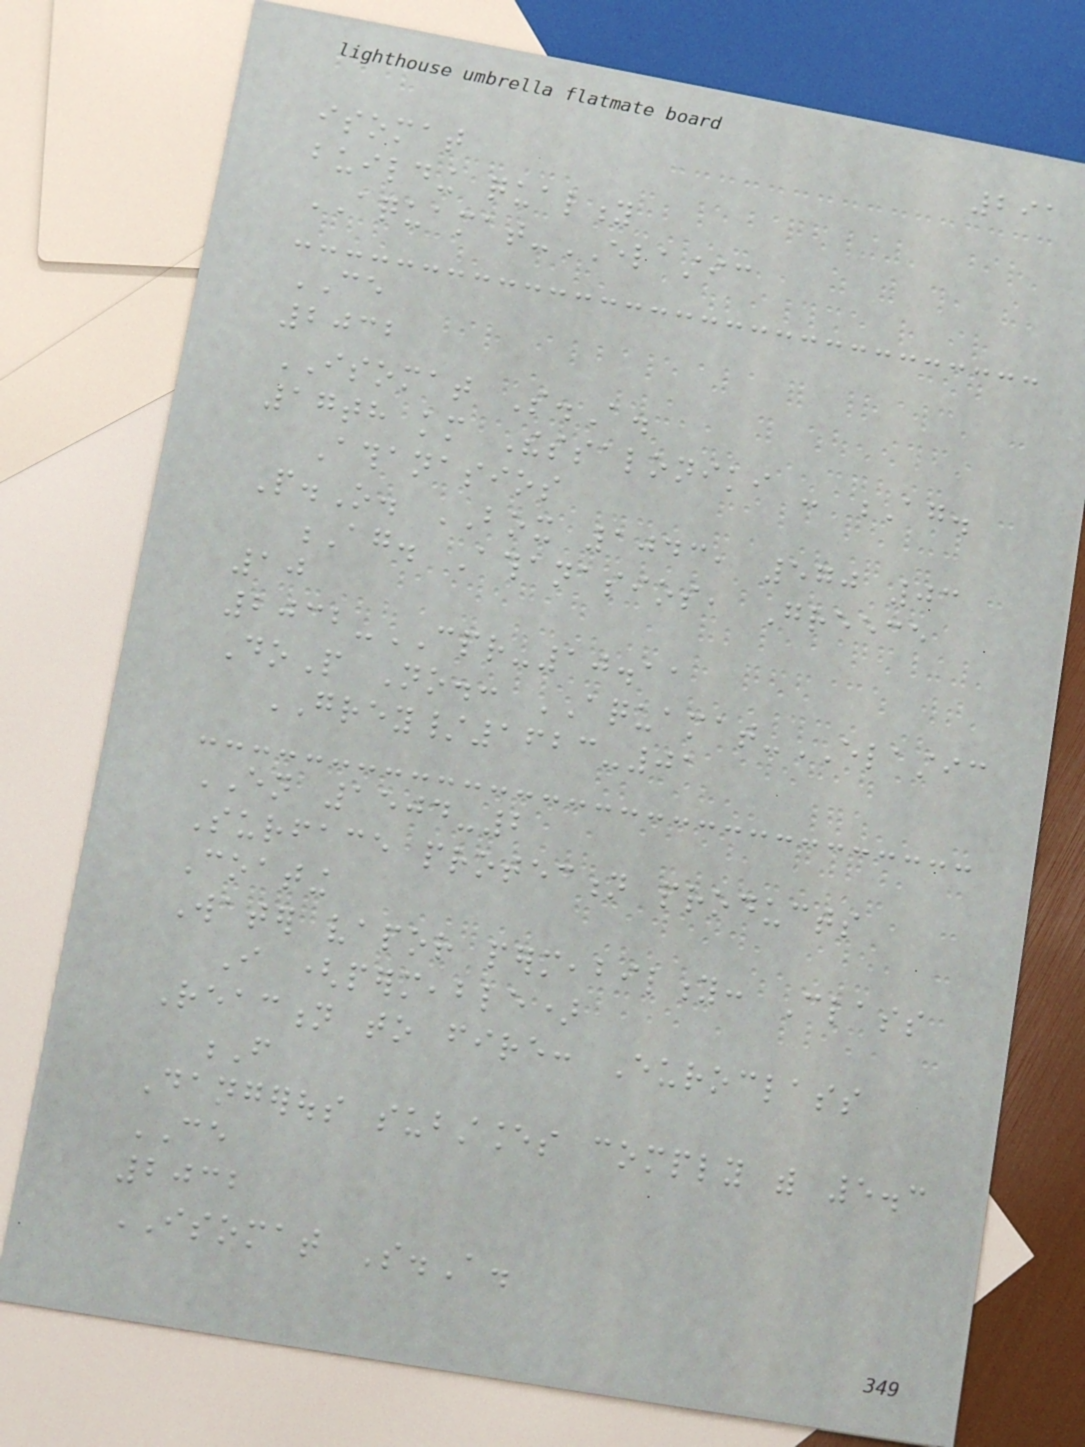291
isomat
building quality
AQUAMAT-ELASTIC
CE
2032
ISOMAT S.A.
17th km Thessaloniki - Ag.
Athanasios
P.O. BOX 1043, 570 03
Ag. Athanasios, Greece
10
2032-CPR-10.11
DoP No.: AQUAMAT-ELASTIC
GREY/1623-01
EN 1504-2
Surface protection products
Coating
Water vapor permeability: Class
I (permeable)
Reaction to fire: Euroclass
F
Dangerous substances comply with 5.3
CE
2032
ISOMAT S.A.
